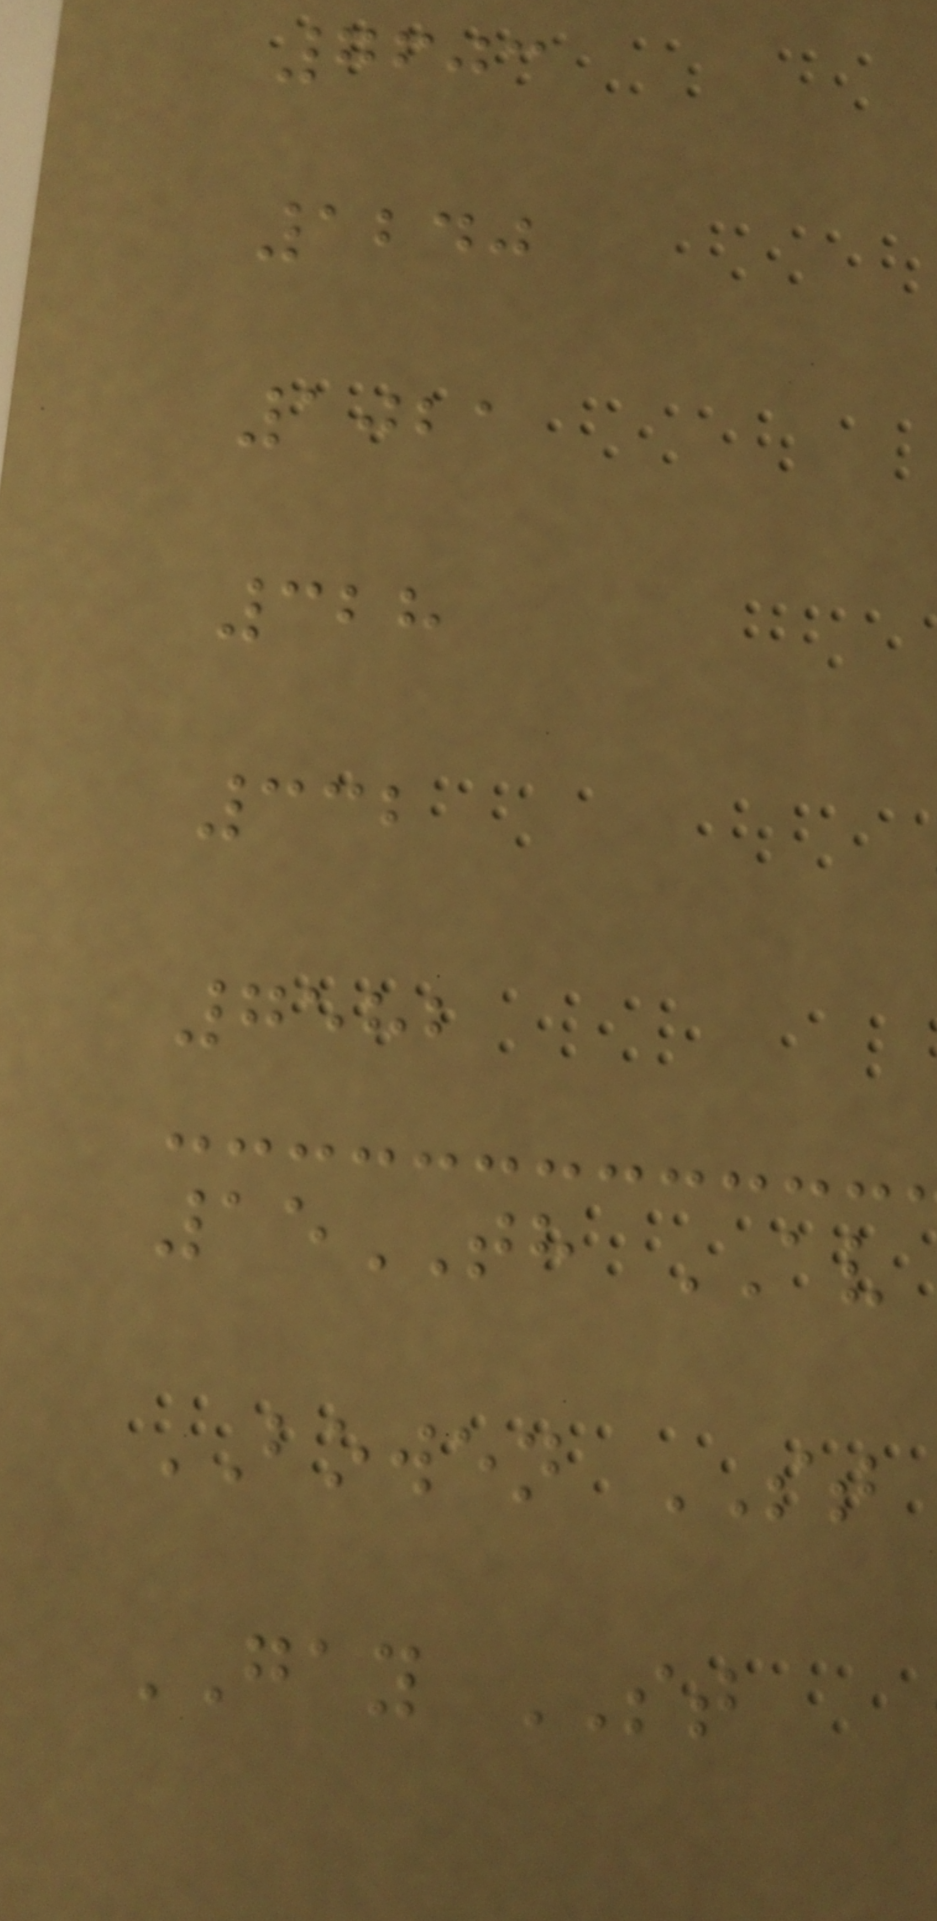7603
1240
1021
328
332
7582
15TH AV
BOWEN ST
GAY ST
